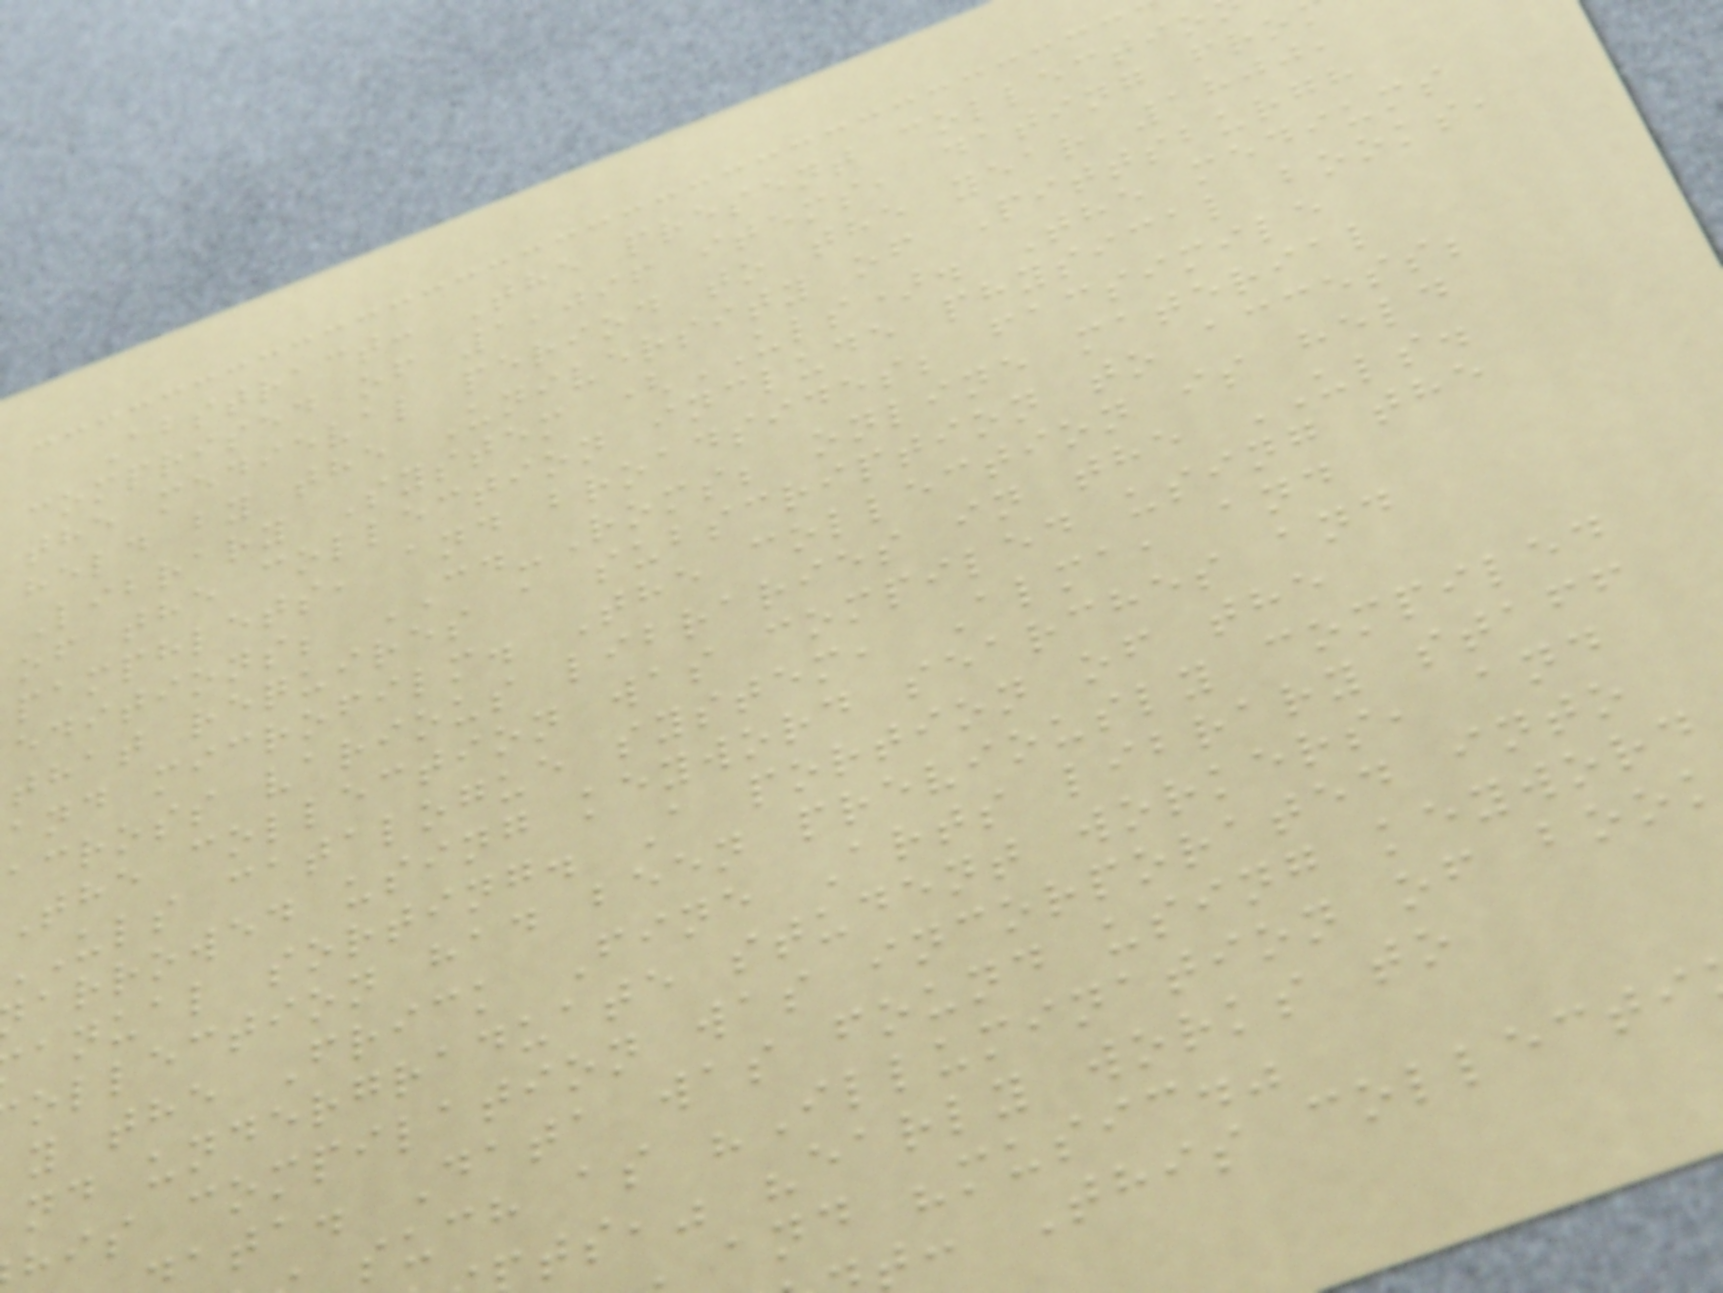Abstract: The present collectio
comprised of 1,096 items, dating fro
the medieval period to the year 1800,
held by the University of Pittsburgh
Library System (ULS). The mediums
of the collection include physical books,
pamphlets, and broadsides; facsimile
editions; CD-Roms; online material
that requires a subscription to access;
and microfilm. The collection is held
across various libraries in the ULS.
The collection was compiled using the
uls catalogue system, Alma, and
arrowed using keyword searches and
anual sorting. A portion of the
ollection had been previously compiled
y the Frick Fine Arts library staff
nd undergraduate student workers, and
his compilation was incorporated into
ata. Data was found using keyword
such as "Illumination of boo
ts," "early works to
and "music."
t: This collecti
